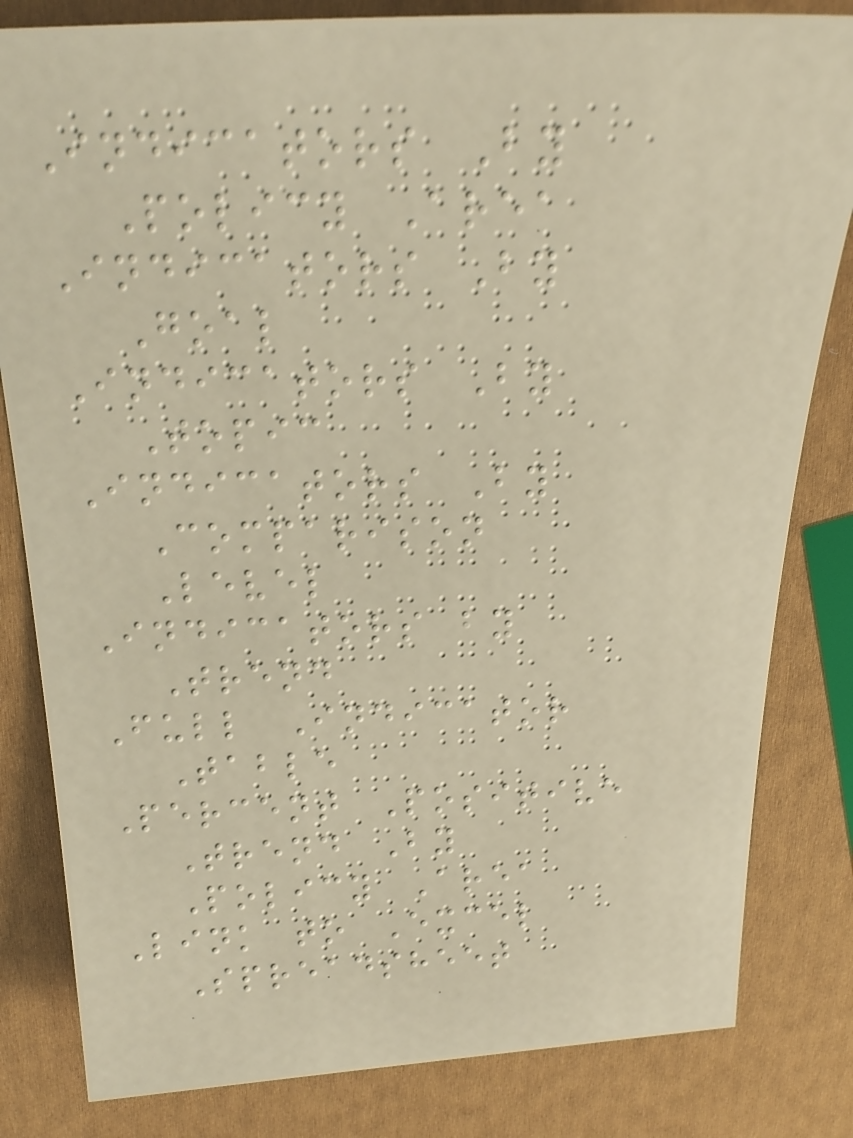Indicators By
Policy Area
Indicators By
Goal
Indicators By
Topic
Indicators By
Comparison
Level
Indicators by
Trend
Full Indicator
Table
Percent Positive
Trend By
Policy Area
Link to Excel
Spreadsheet
